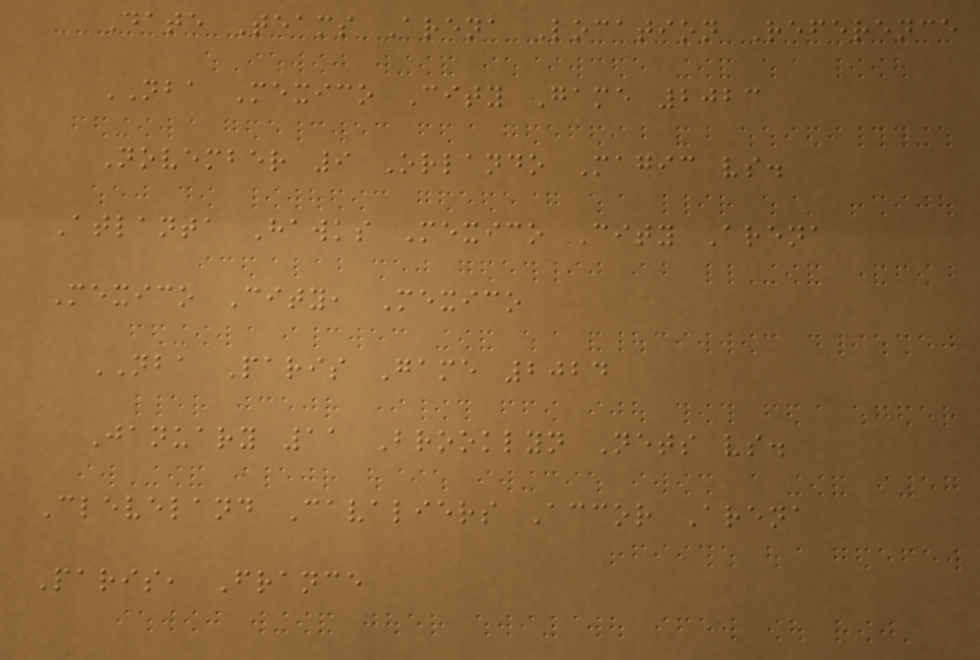Date Teams Arena Location Reference
NBA Mexico City Game 2023
November 9 Orlando Magic vs.
Atlanta Hawks Mexico City Arena
Mexico City, Mexico
NBA Paris Game 2024
January 11 Brooklyn Nets vs.
Cleveland Cavaliers Accor Arena
Paris, France
